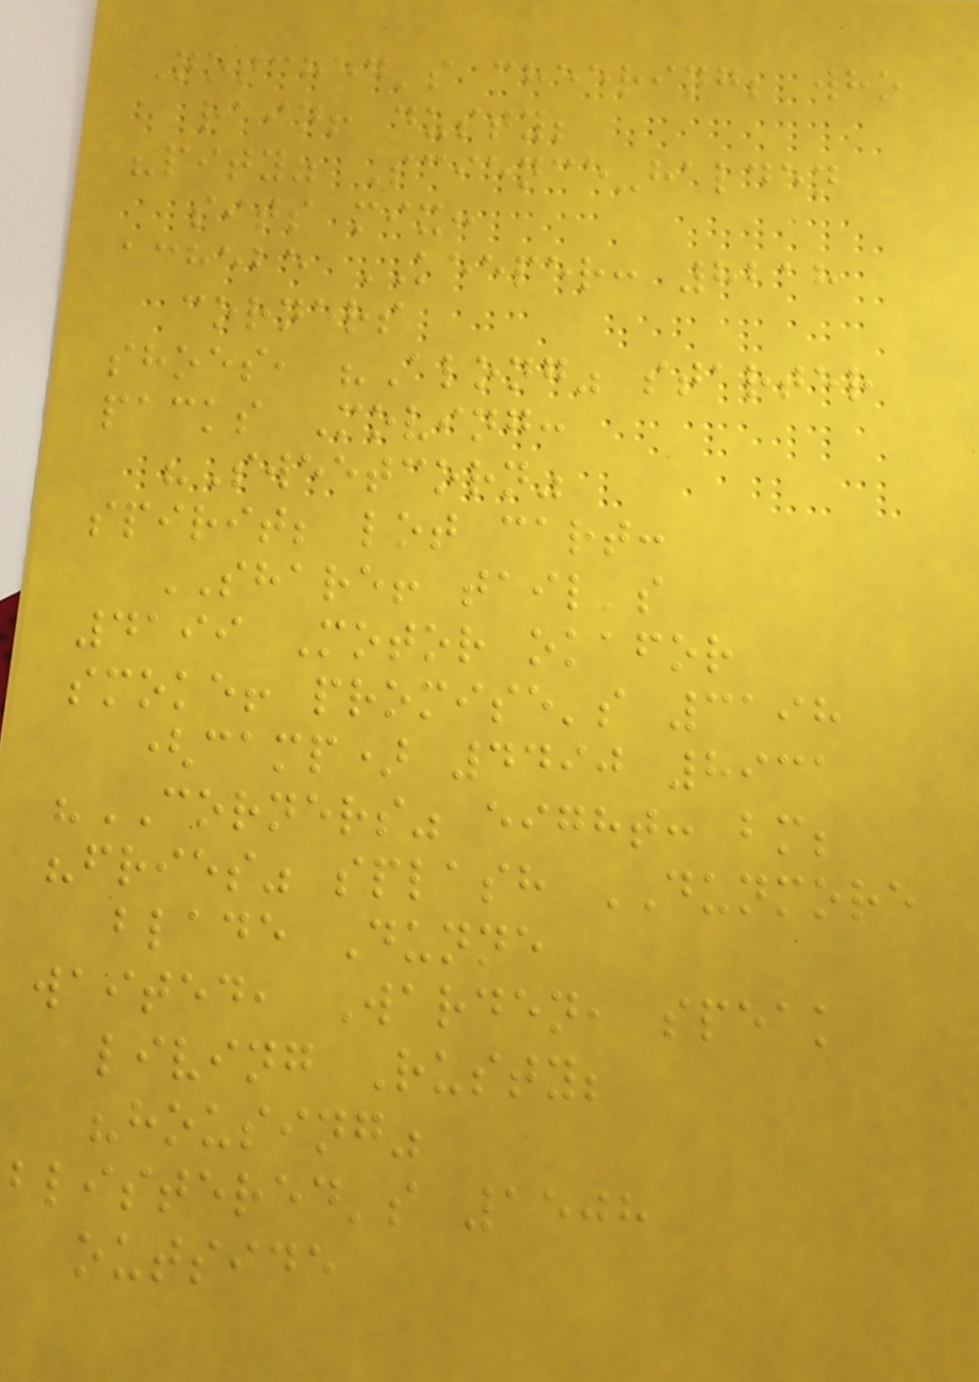Notched's cheering; who
rain! dusty;
"pity" Science-halden
sits mix:
achebe KEEPER: 8218
corners
shoes, "Along" starter
packs Moving:
"Sweetcorn"
spirit; lot cart:
SHARE! tail's
4199 Motor okafor
smoke! promise's 3198
(camp) 4490 8931
"CORNERS" eight: bm;
"fries" splash DUNMORE
blade Dunne
waited, Warden, speak
living Rusty;
"housing"
blistered's 1508
outside
